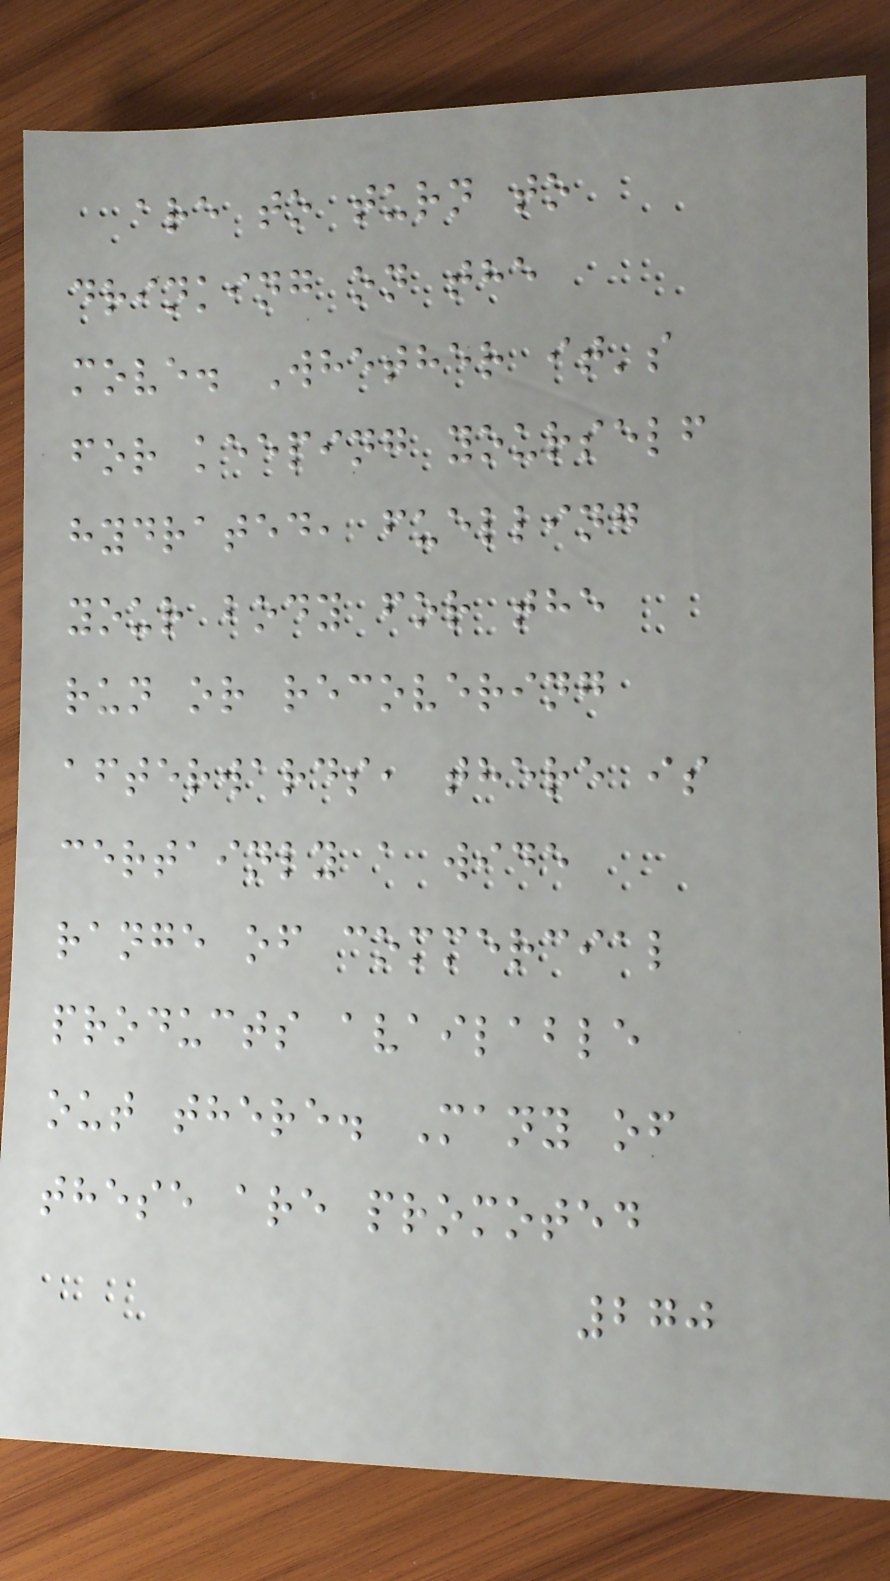are to turn to
drinking on the
move. Whether it's
for keeping yourself
hydrated, fuelling
your body for the
run or recovering
afterwards, there is
certainly a wide
range of commercial
products available
out there. Many of
these are promoted
270
